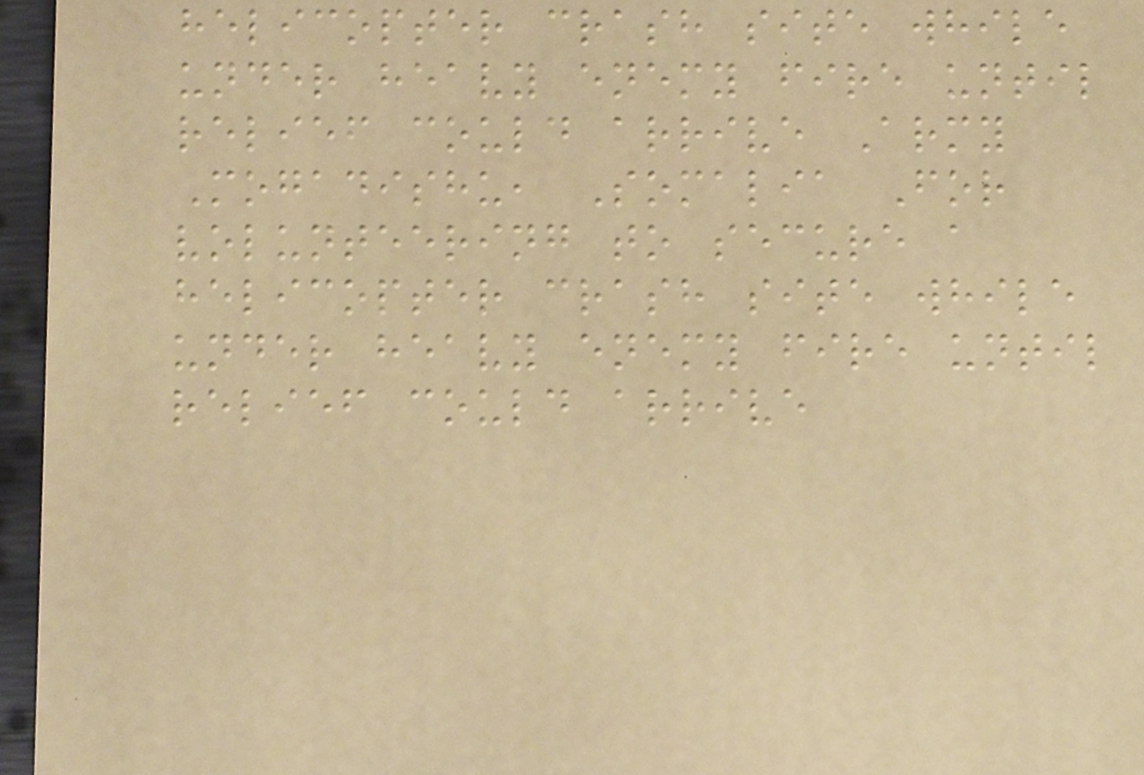helicopter crash site while
under heavy enemy fire until
relief could arrive Army
Mogadishu, Somalia For
volunteering to secure a
helicopter crash site while
under heavy enemy fire until
relief could arrive
